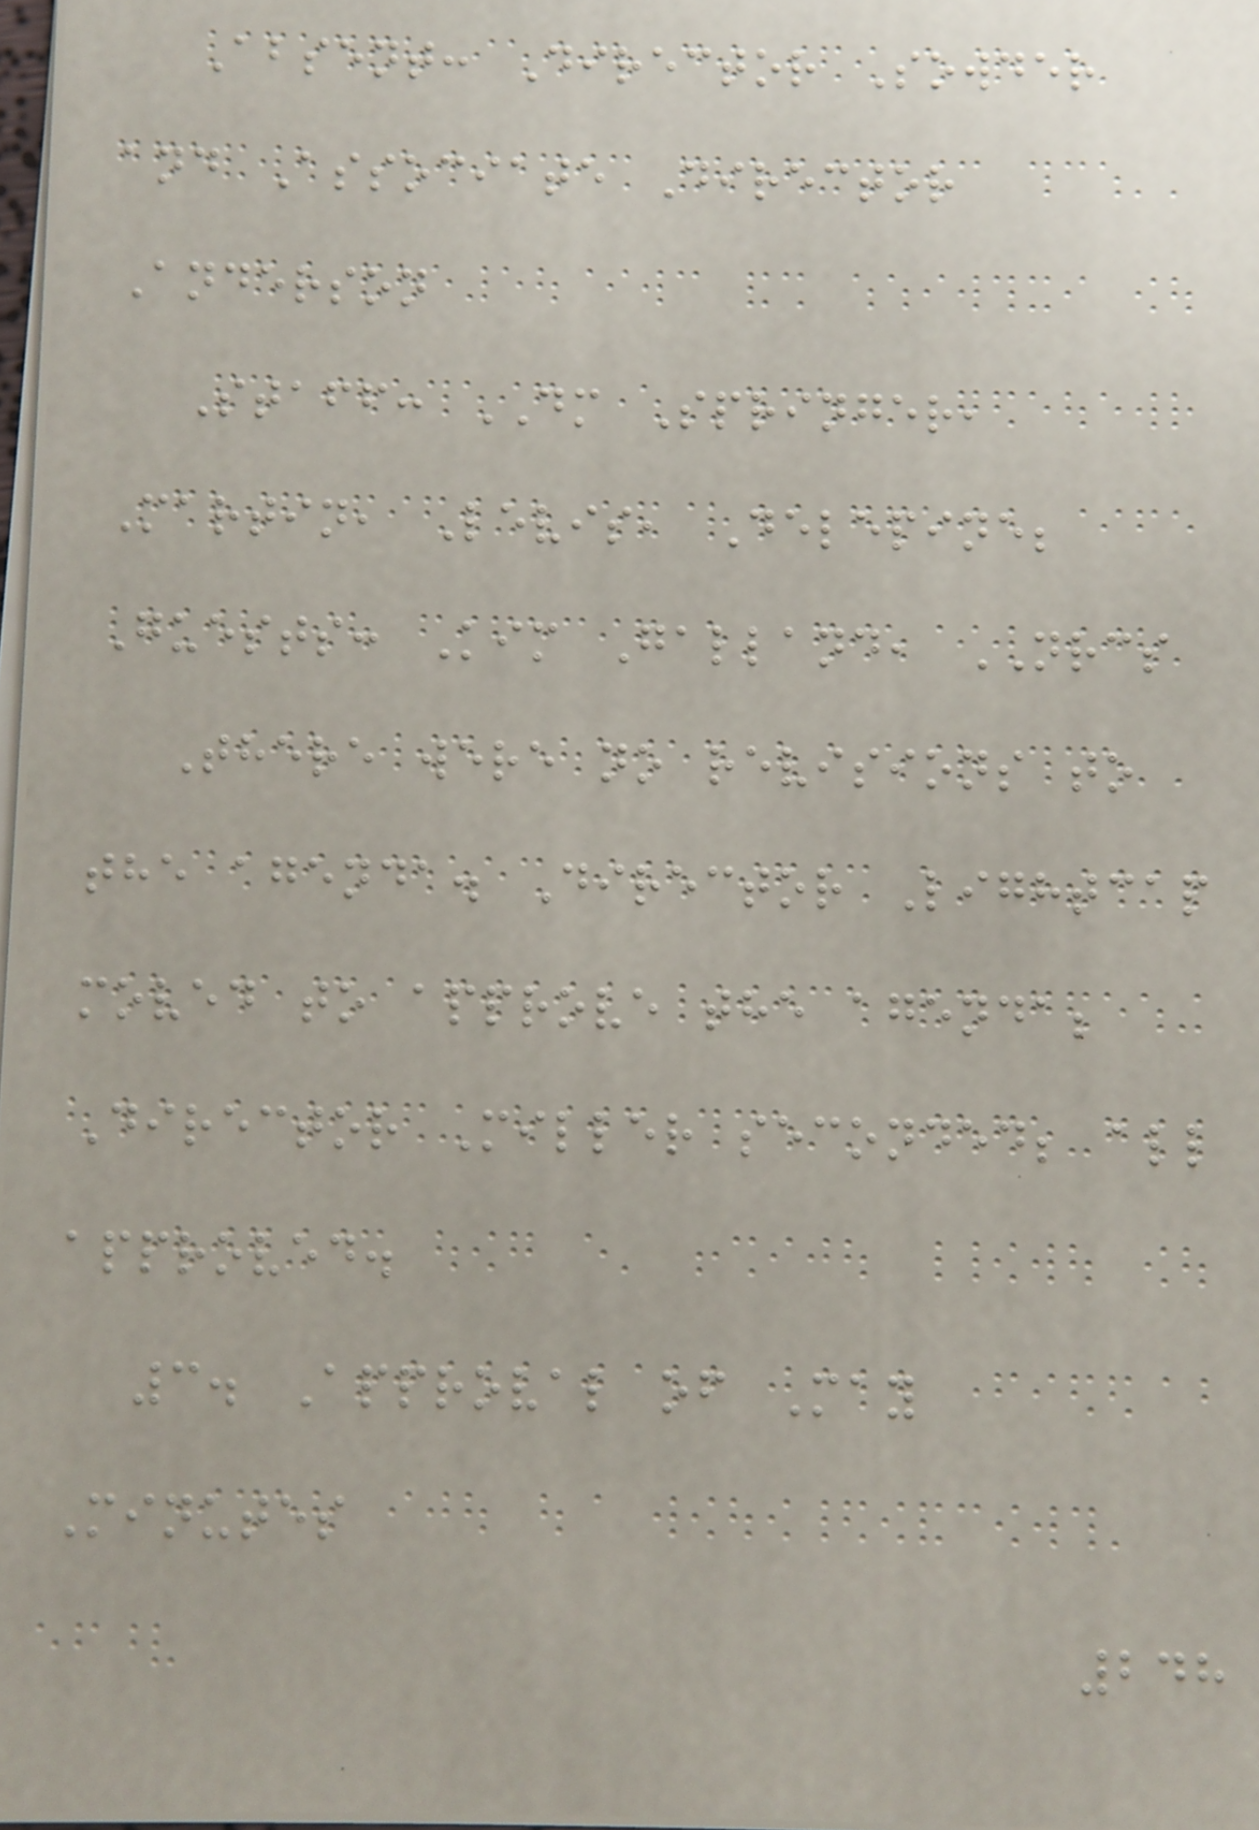Absent: Director Sowder
and Associate Director
Anderson
Staff: DM Springer,
Martin, Levis, Delepine;
Guests: Kim Galland, NRCS
There were no revisions to
the agenda. Director Lightcap
moved to approve the agenda;
Director Miller seconded; all
approved.
3. Approval of May
Minutes
248
